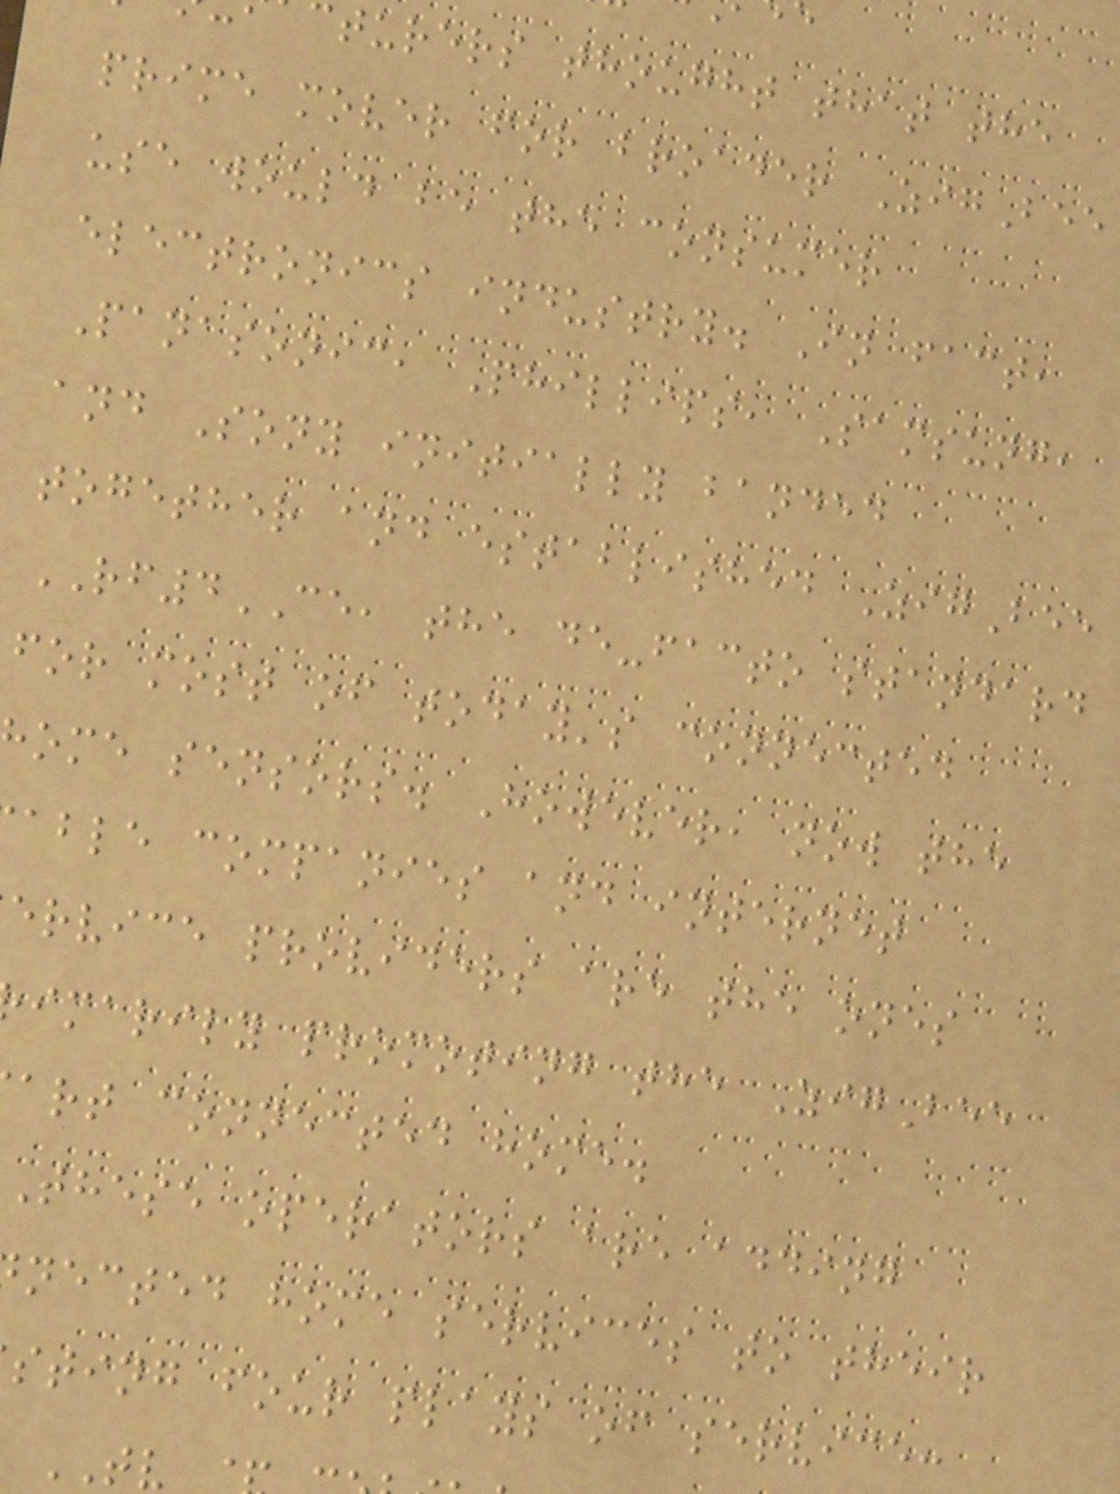cturers thought that the
prime mover for broader ZigBee
use would be the consumer
electronics industry. In fact,
Panasonic, Phillips, Samsung,
and Sony initially banded
together and established ZigBee
RF4CE, the de-facto standard
for most of today's connected
ome sensors. However, now the
able companies and internet
ervice providers are the ones
imarily promoting the ZigBee
art connected home.
These operators are adding
nected home services to their
sting four plays of service:
